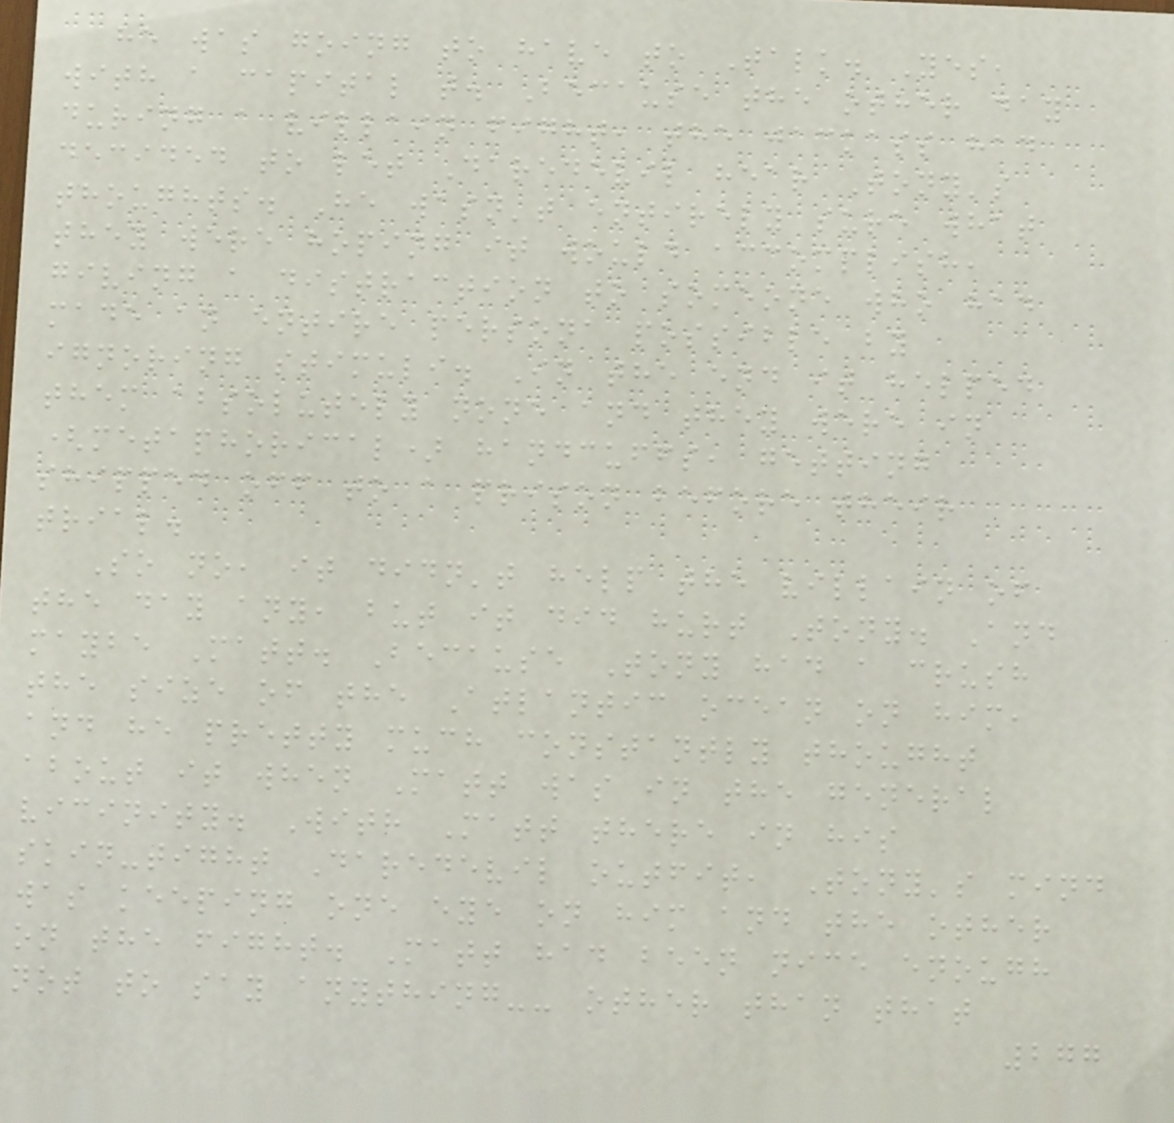he was going to have to Talk. Yes,
with a capital t. Because the other day
during a villain fight, the jackass had
decided to let Daredevil hear Tony's
thoughts. He wasn't entirely sure what
they were hoping it would accomplish,
giving a distraction to someone who had
made an entire persona possible by
ignoring stimuli. In the end it helped
them absolutely none and they were in
(metaphorical) handcuffs, getting
shipped off to a prison before their
trial.
So no, it didn't help the villain of
the day any, but it did hurt Tony. And
maybe Matt. Because Tony had a crush
the size of the Atlantic ocean on him,
and he pretty much constantly thought
about it when Matt was in the general
vicinity. With Matt there in his
skin-tight Daredevil outfit, Tony's mind
was keeping one eye on him and the other
on the fight. Matt had been nice enough
not to say anything-- other than that
277
